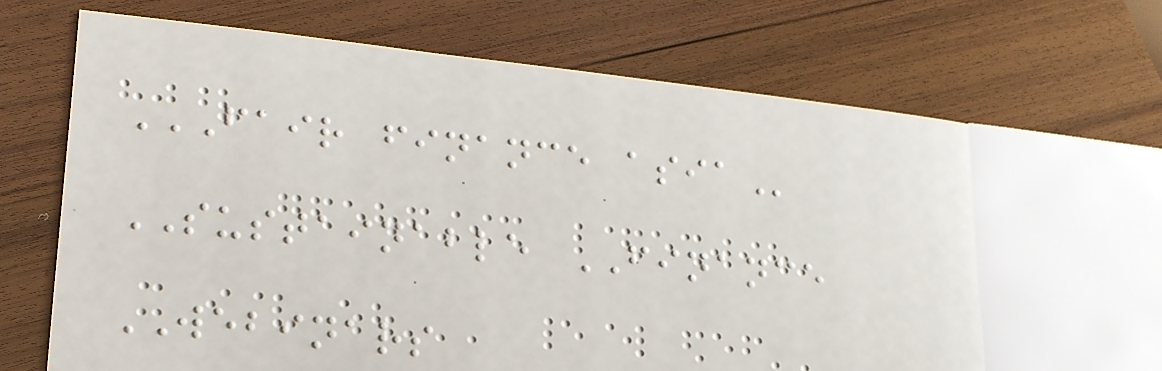FAIR FINANCE ASIA
SUSTAINABLE FINANCE
WEBINARS
